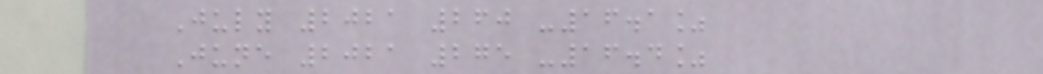July 2021 260 -16.1%
June 2021 275 -16.4%
